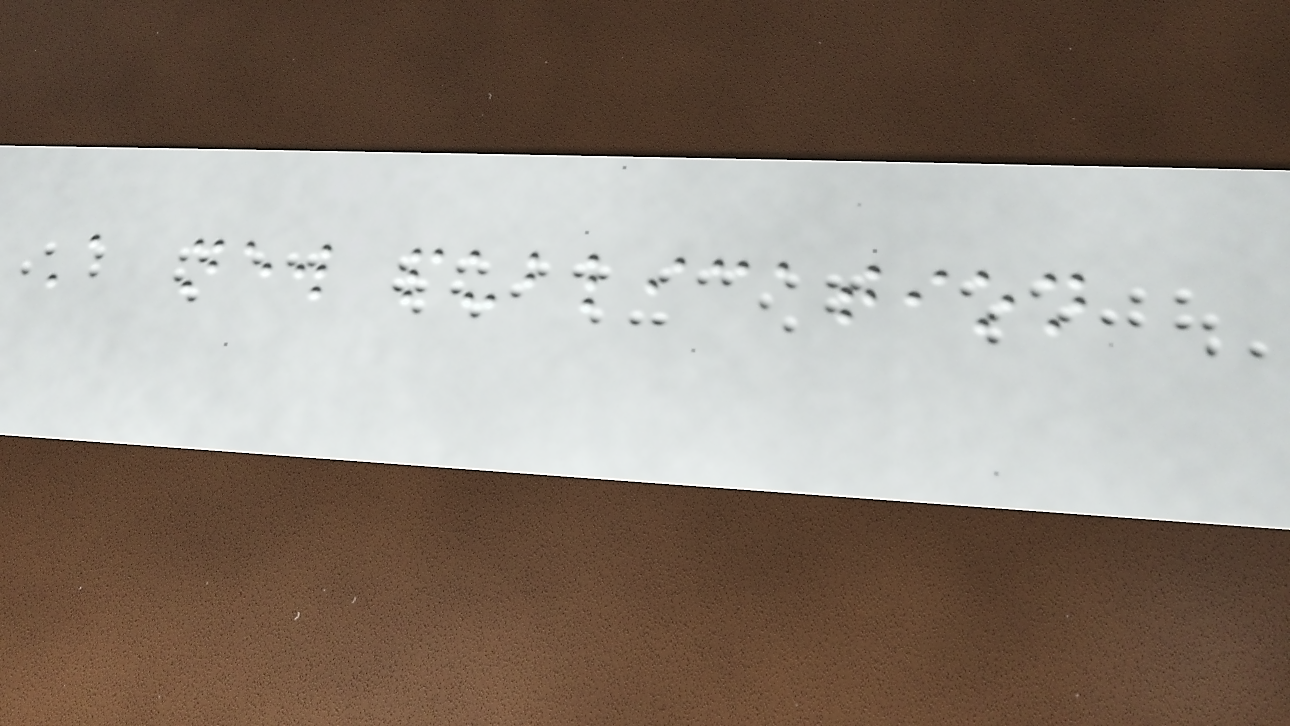A new publication
